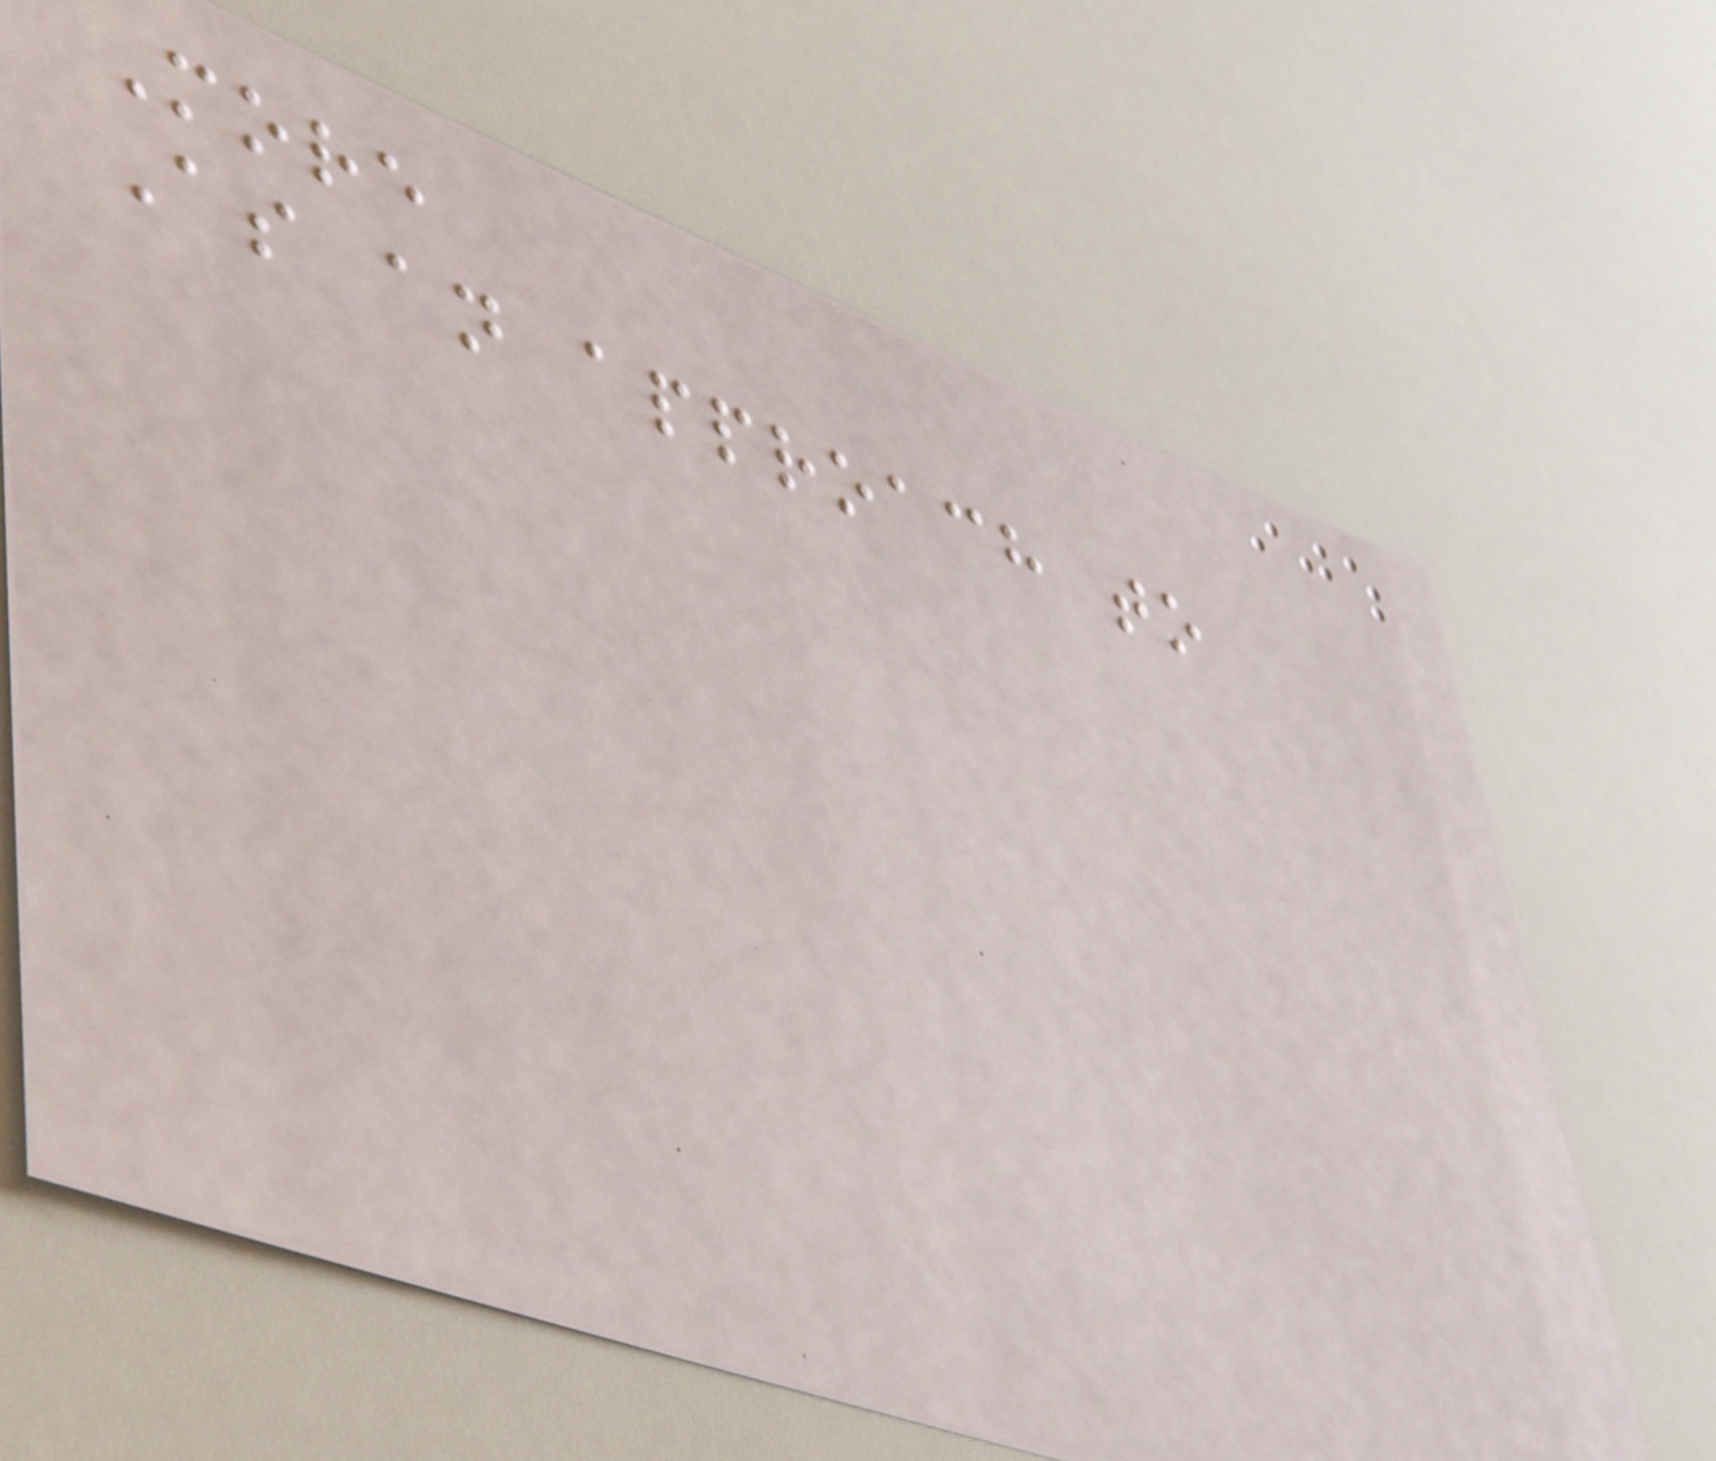More
As an approach to
